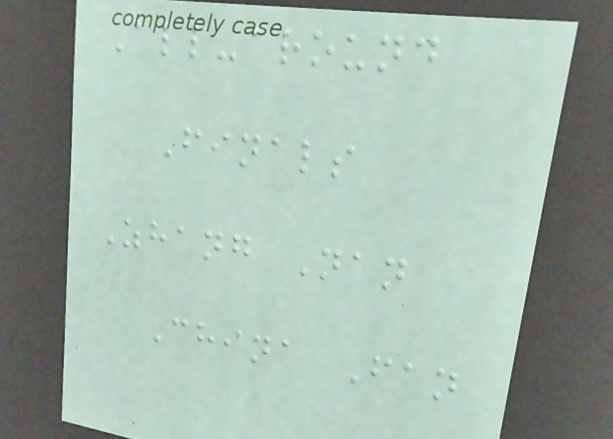All-around
Finals
Zhang Nan
China Fan
